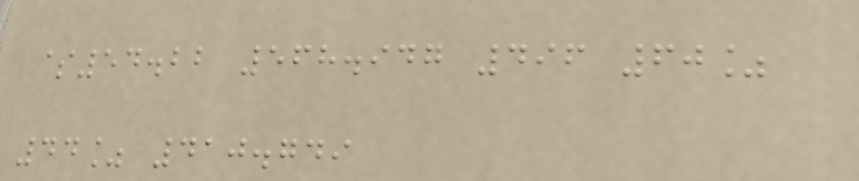$54.22 568.947 496 60%
44% 410.749
